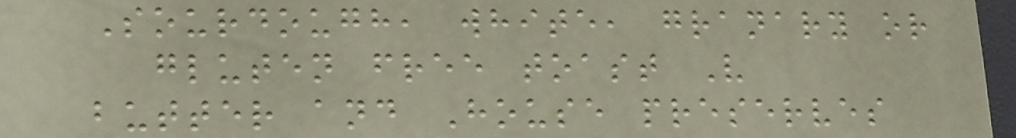Sourdough, white, granary or
gluten free toast V
butter and House preserves
